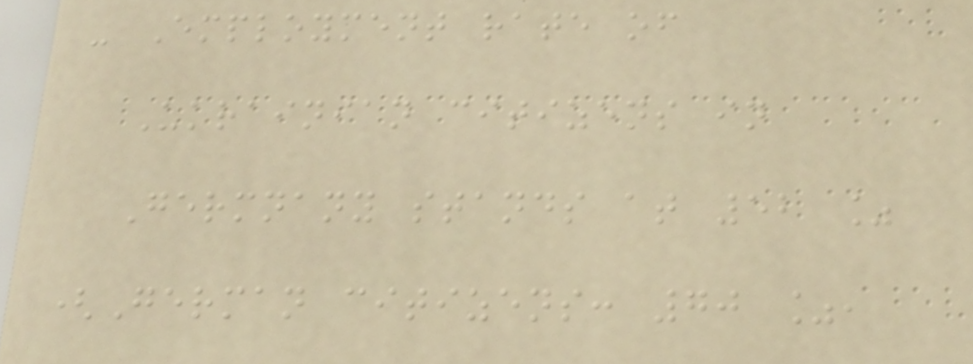- Employment rate of
Ukrainian citizens in
Germnany stands at 52 %
(German citizens: 70 %,
